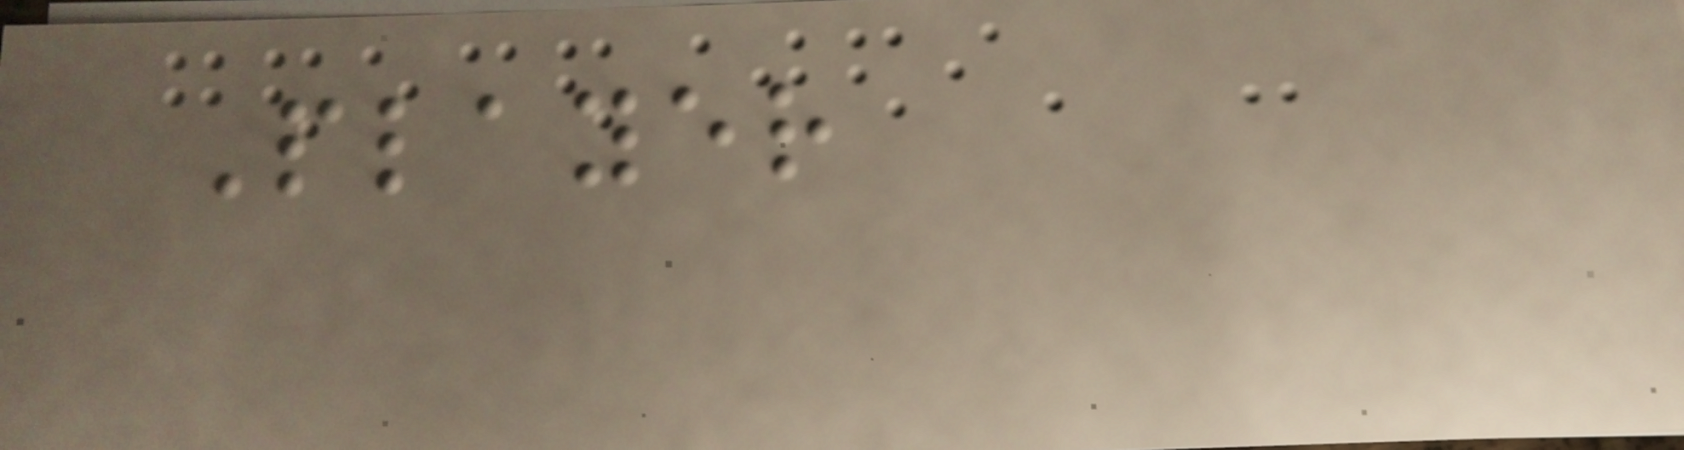Player
